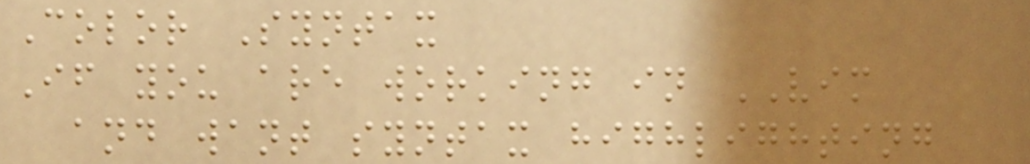Color Syntax
If you are working in VIM
and want syntax highlighting
